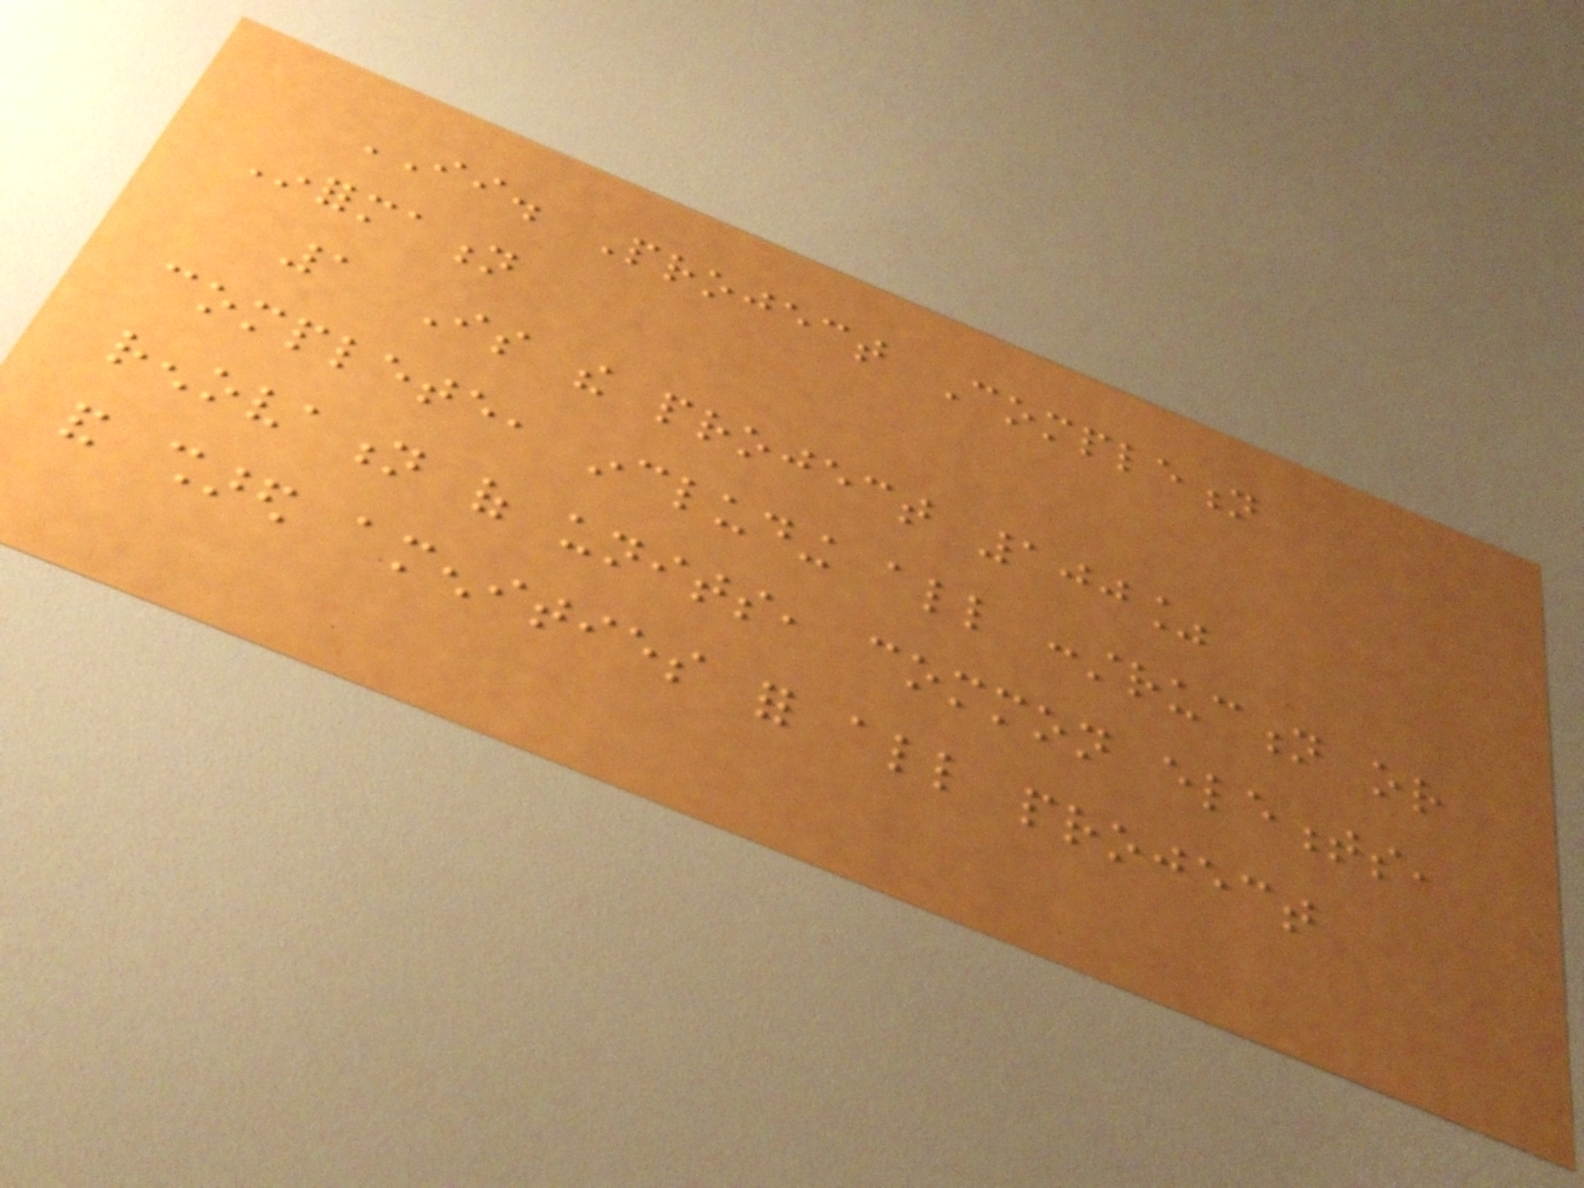II. Project Completion
Information
1 Is the project 100%
complete, including all construction or
renovation of units, common elements,
and shared amenities for all project
